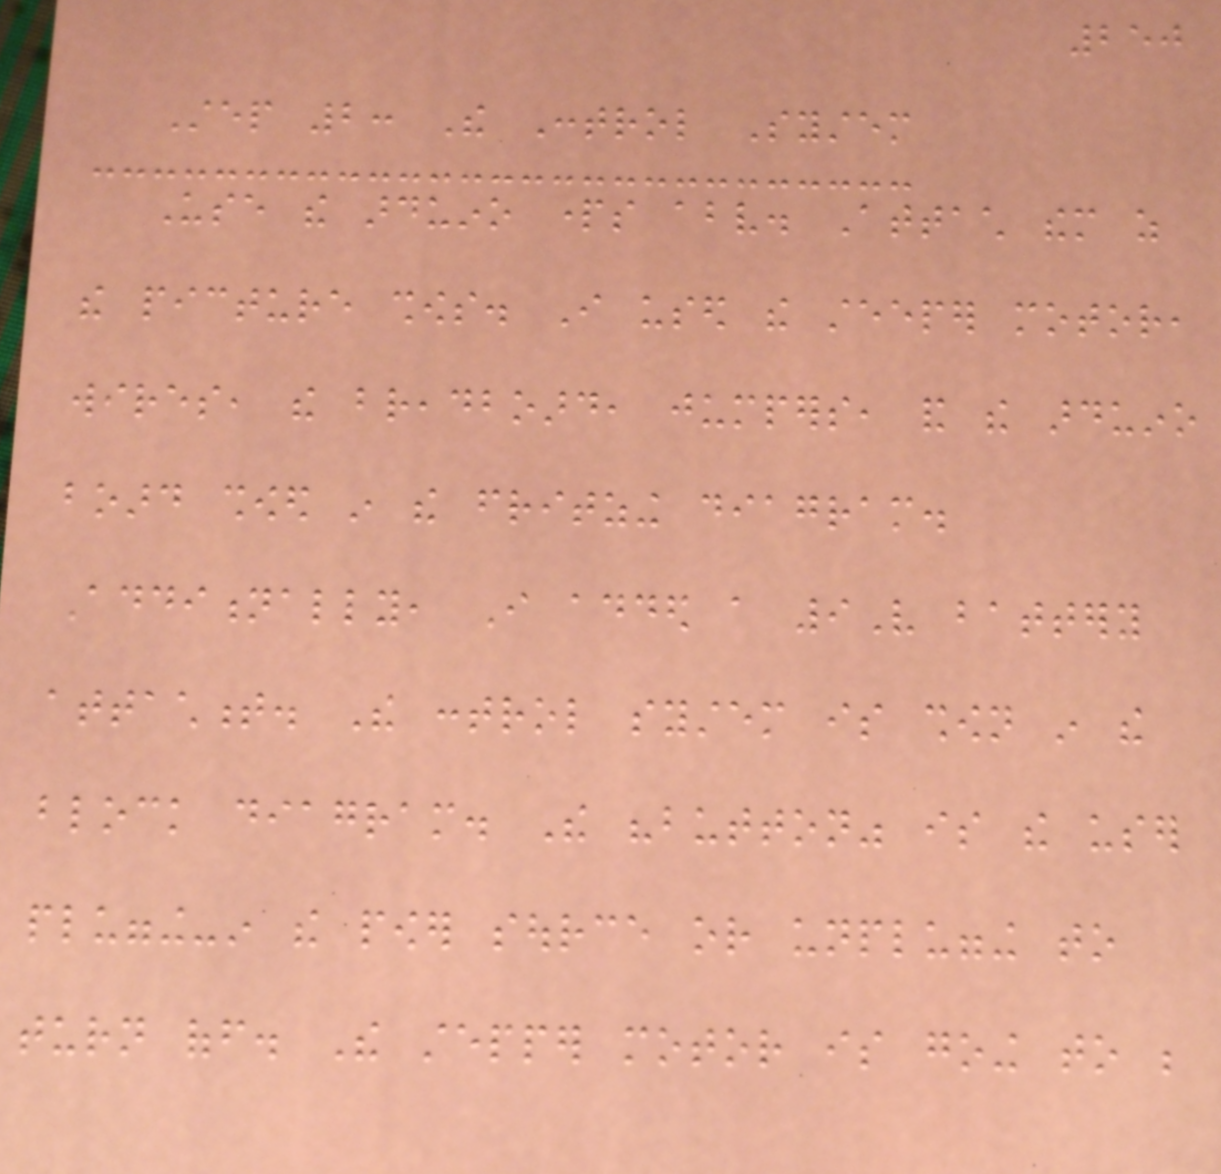250
Step 2: The Control System
Use the arduino parts above. Attach them as
the picture shows. I used the steeper motor,
wires, the breadboard, jumpers, and the arduino
board showed in the fritzing diagram.
Additionally, I added a 9V battery
attachment. The control system is shown in the
block diagram. The "button" is the user
plugging-in the power source or unplugging to
turn off. The stepper motor is going to be
